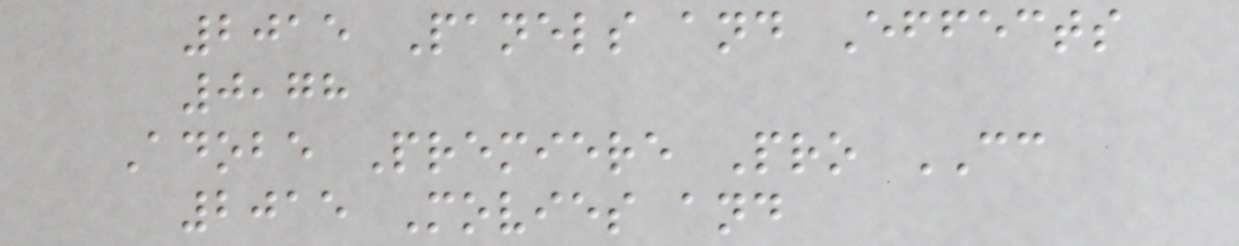2015 Panels and Effects
0,78
Adobe Premiere Pro CC
2015 Movies and
